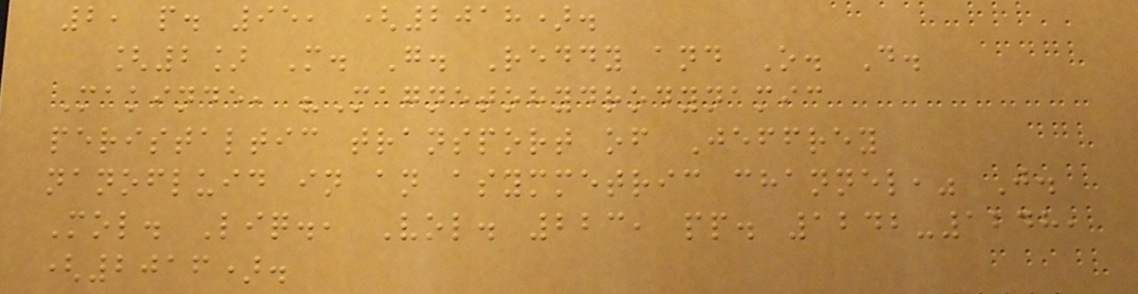2, p. 95, (2018).
[2] M. G. Reddy and O. D.
Makinde, "Magnetohydrodynamic
peristaltic transport of Jeffrey
nanofluid in an asymmetric channel," J.
Mol. Liq., Vol. 223, pp. 1242-1248,
(2016).
